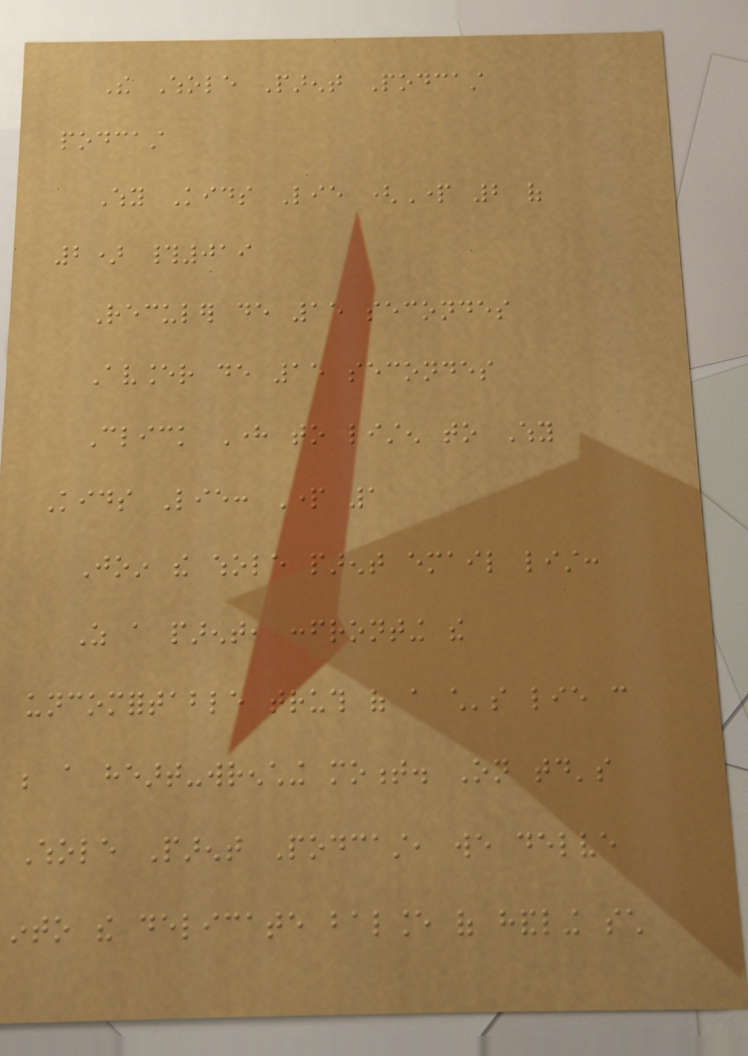The Whole Parent Podcast
podcast
Why Kids Lie (Part 2 of
2) #019
Reculer de 15 secondes
Avancer de 15 secondes
Click Here to listen to Why
Kids Lie: Part 1
Join the whole parent email list:
As a parent, confronting the
uncomfortable truth of a child's lie can
be a heart-wrenching moment. On today's
Whole Parent Podcast, we delve
into the delicate balance of handling such
